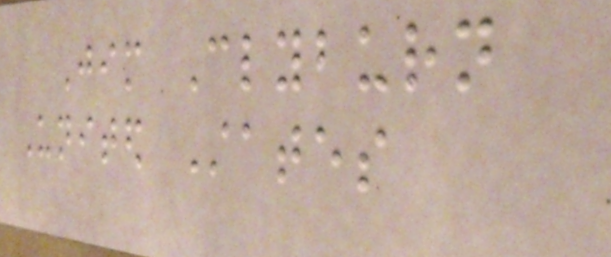Jim Clyburn
United States
